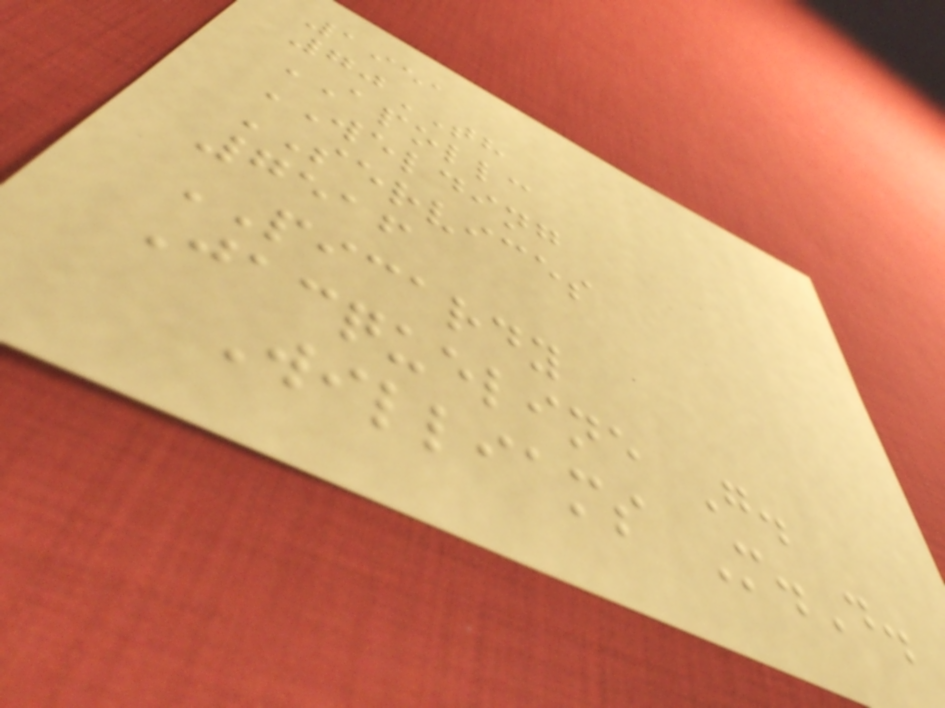1951
70TH
APOLLC
WELDING
SERVICES
7516
PICARDY
Jacqueline G.
Williams M.D.
